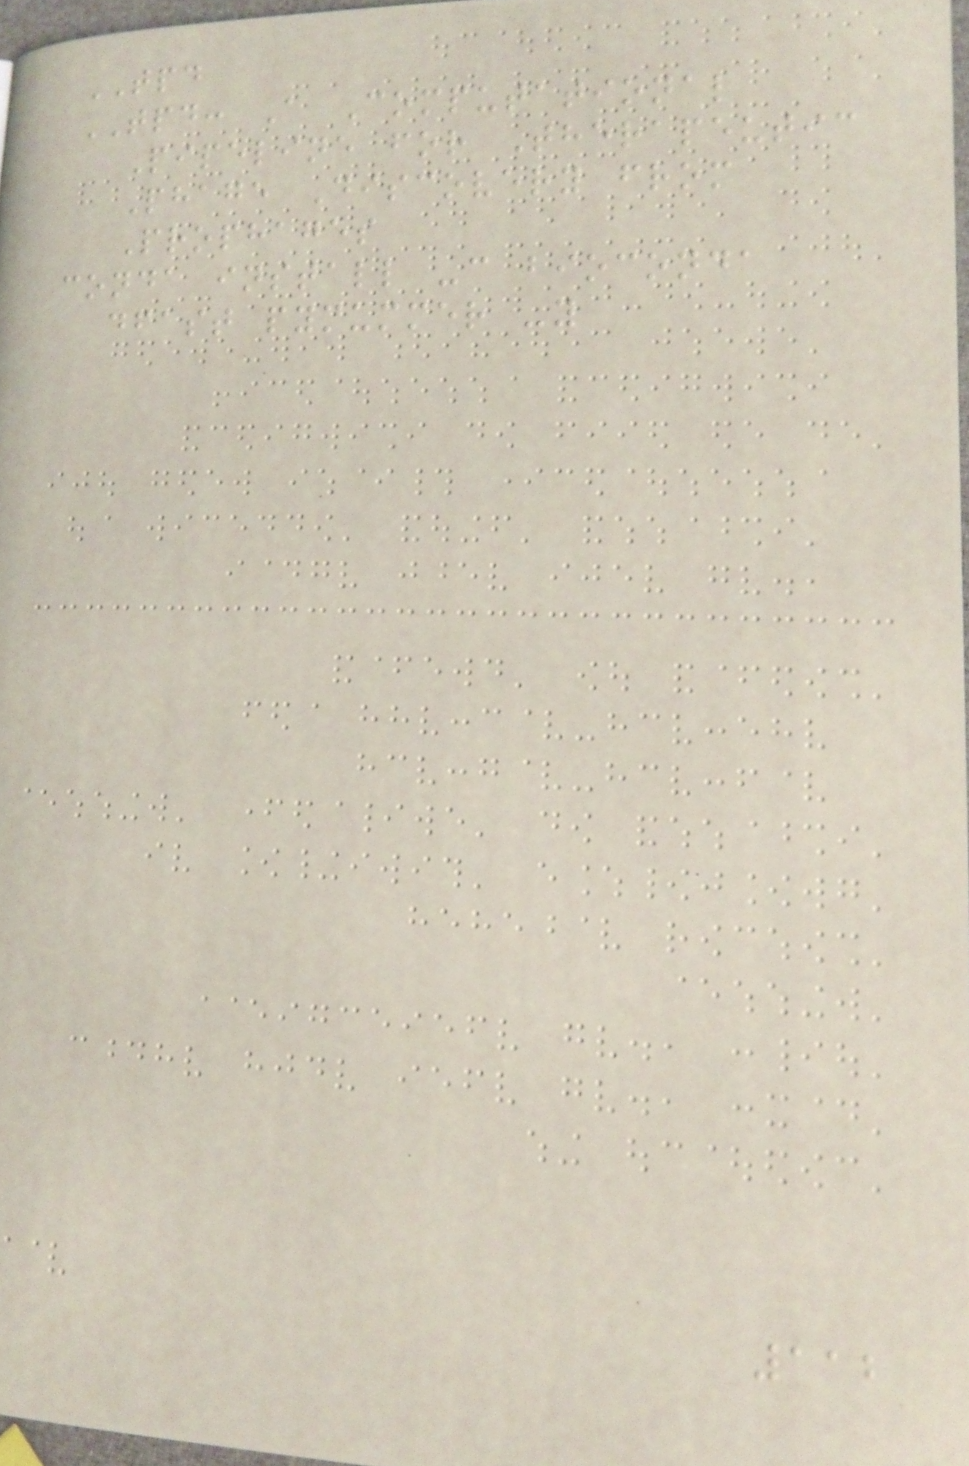TPD
TPD: A Computational
Pipeline for Therapeutic
Phage Discovery from
Prophages
conda install -c bioconda
dfast pymummer -y
112
